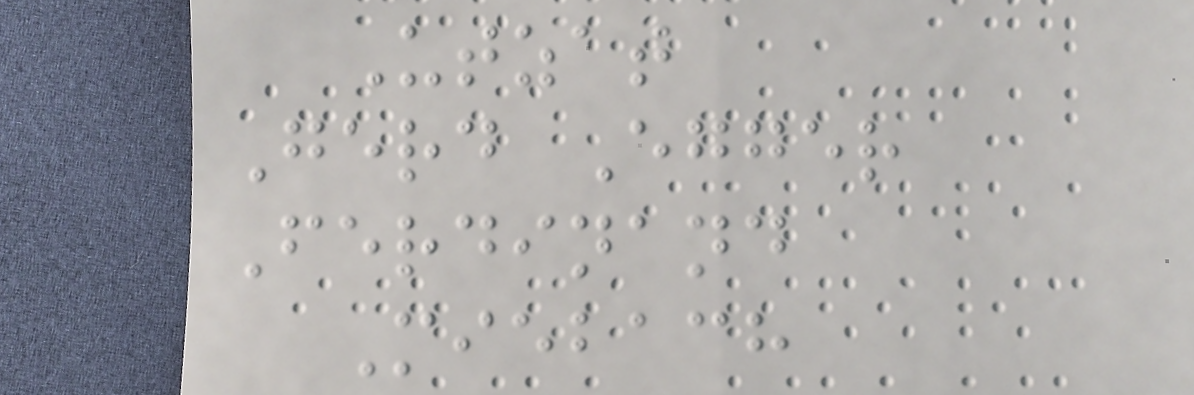Utzat
Gerd Egger
Ferdinand
Miebach
